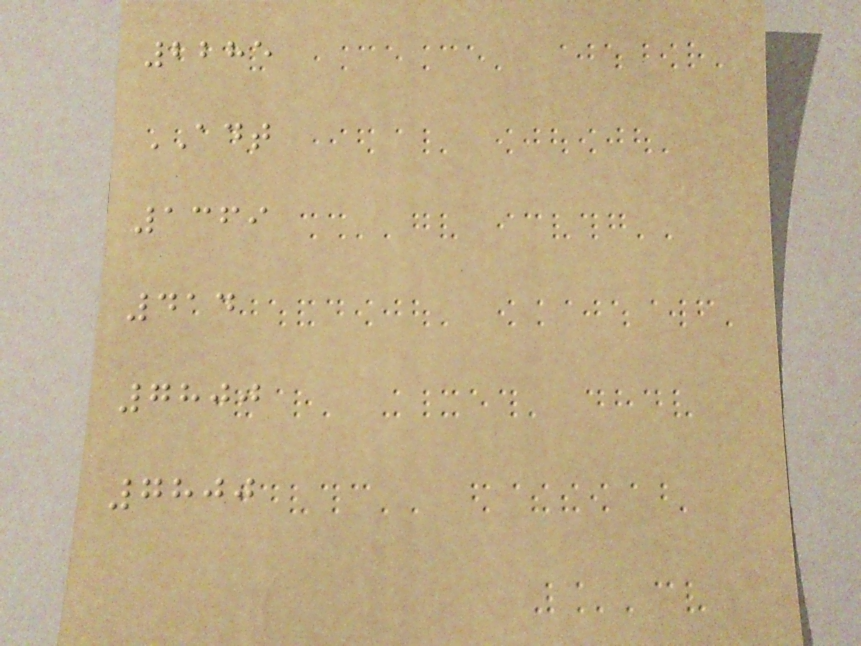2285
ADT
1369
414
7800
7800
